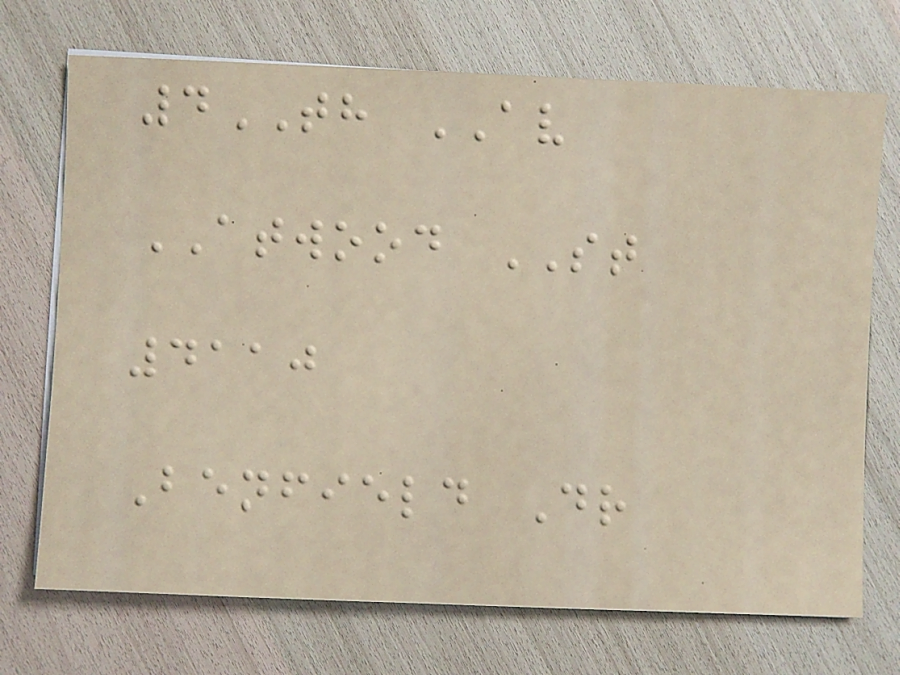4TH AV
ATWOOD ST
4110
Benfield Dr
